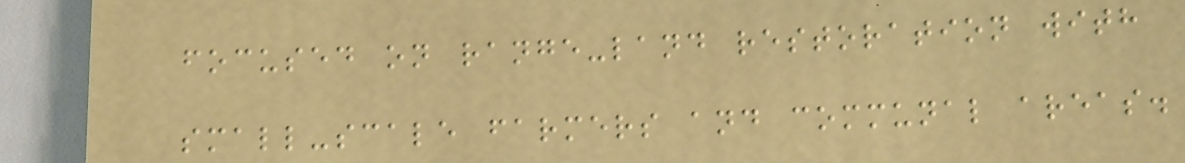focused on range-land restoration with
small-scale farmers and communal areas.
